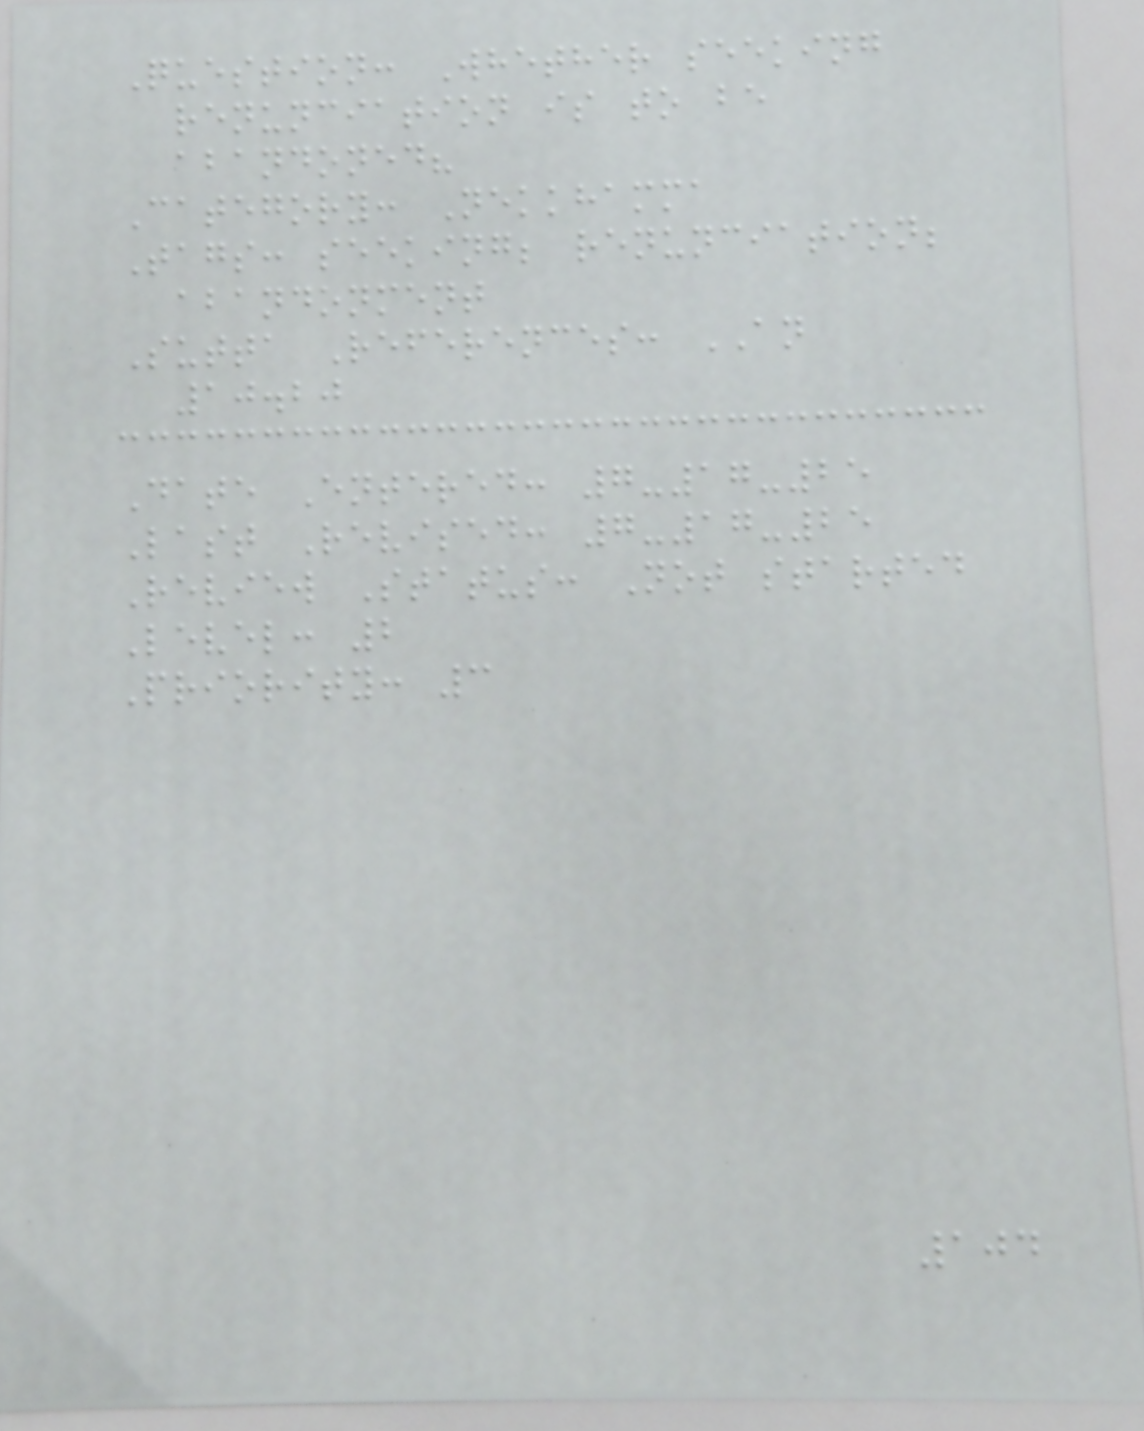Question: Whether seeking
renunciation is to be
abandoned?
Category: Nekkhamma
Tags: seeking; renunciation;
abandonment
Sutta References: AN
10.20
Date Entered: 7-17-25
Last Revised: 7-17-25
Review Status: Not started
Level: 2
Priority: 3
104
